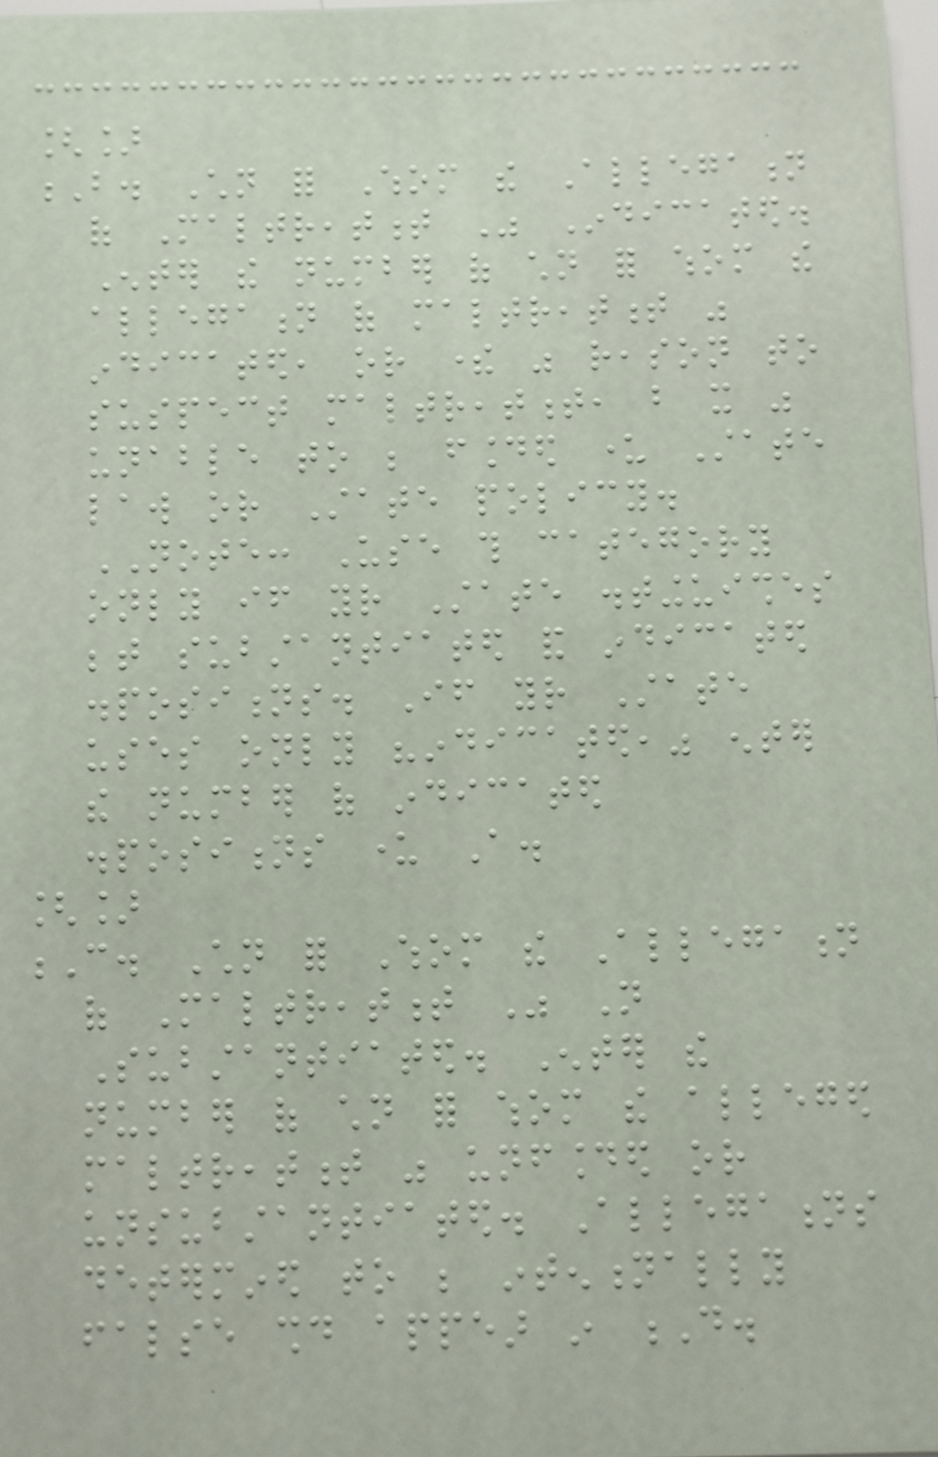[]
B. Children for Whom the Allegation
of Maltreatment Was Indicated.
Enter the number of children for whom the
allegation of maltreatment was
indicated, or there was reason to
suspect maltreatment, but it was
unable to be founded under State
law or State policy.
NOTE: Use this category
only if your State distinguishes
between substantiated and indicated
dispositions. If your State
uses only "indicated," enter
the number of indicated
dispositions under A.
[]
C. Children for Whom the Allegation
of Maltreatment Was Not
Substantiated. Enter the
number of children for whom the alleged
maltreatment was unfounded or
unsubstantiated. Allegations
determined to be intentionally
false should appear in D.
